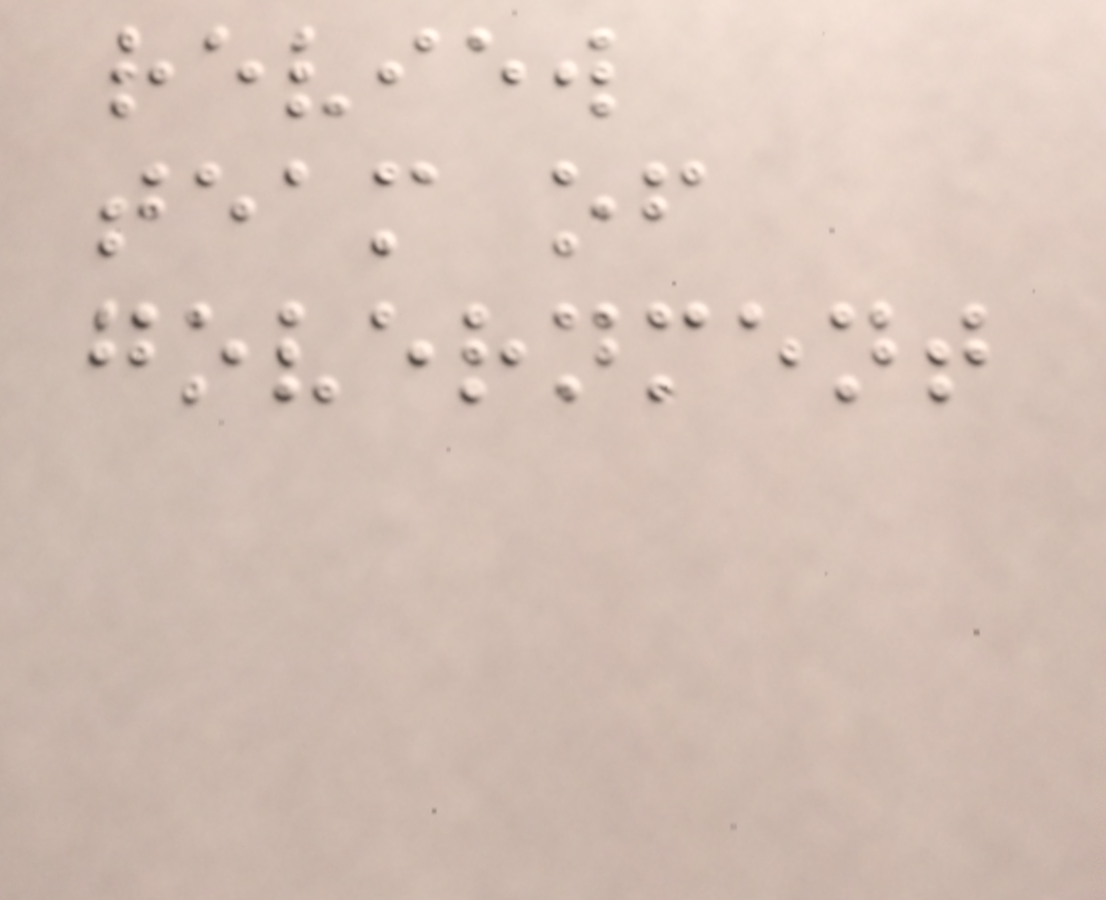review
team of
government
